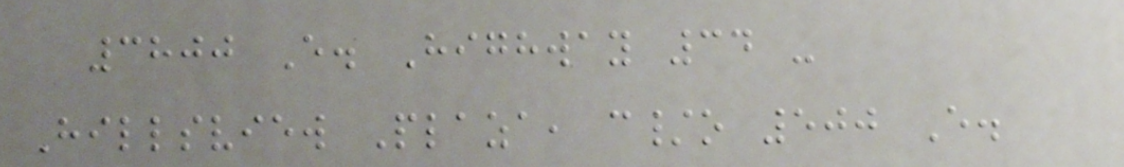3800 E. Highway 34 -
Hillsview Plaza, c/o 500 E.
